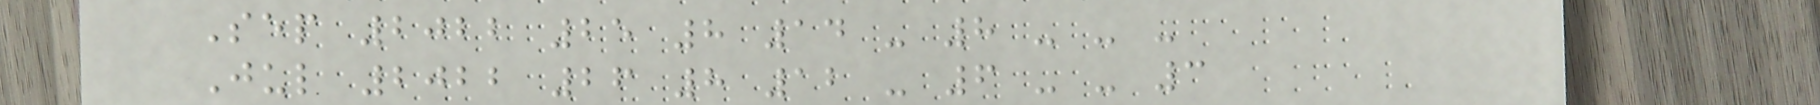Sep 2022 25 8 14 - 8 - - -
Jul 2022 26 8 12 - 6 - - 3
